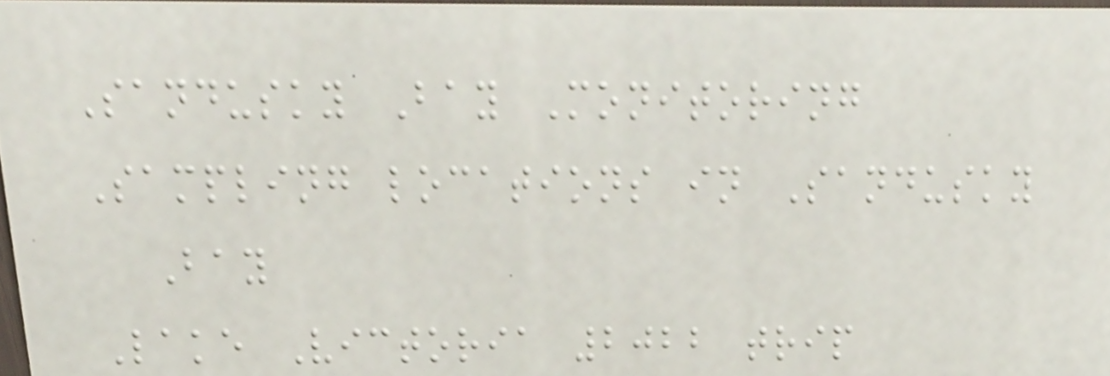Sandusky Bay Monitoring
Sampling locations in Sandusky
Bay
Lake Victoria 2022 trip
